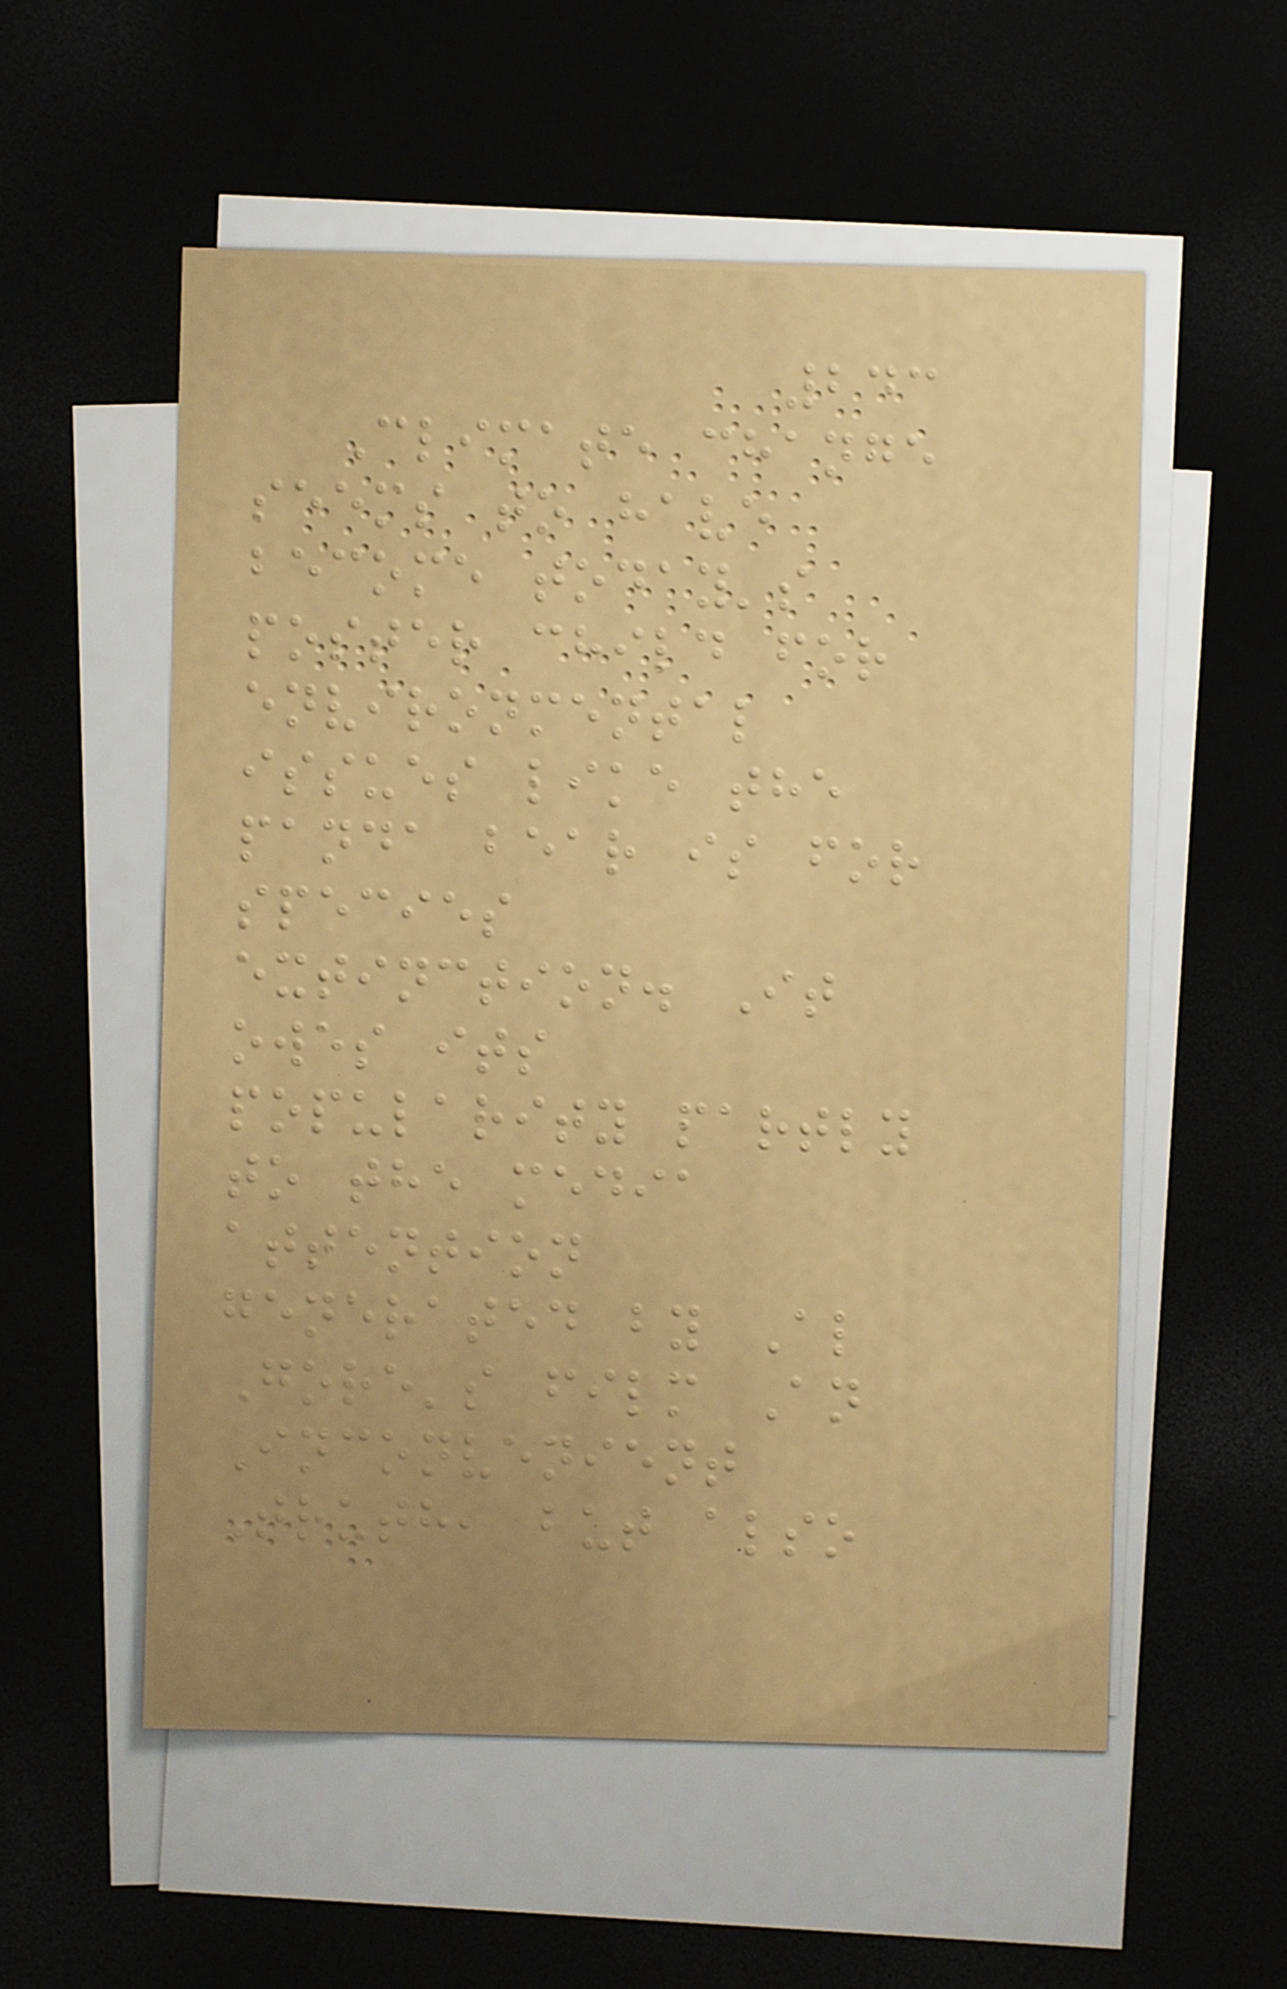243
Climate change
seems to have
become today's
poster child for
environmental
issues like the
panda bear is for
species
extinction. It
owes its
popularity partly
to the media
attention
generated by Al
Gore's film An
Inconvenient
Truth, but also
